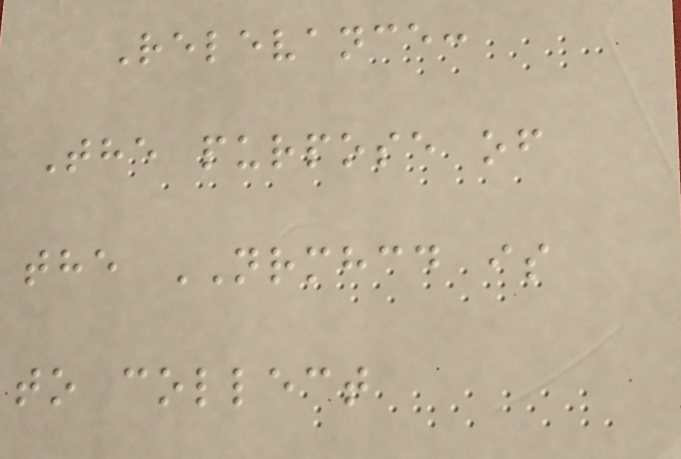Relevance:
The purpose of
the NRMHCD is
to collect
